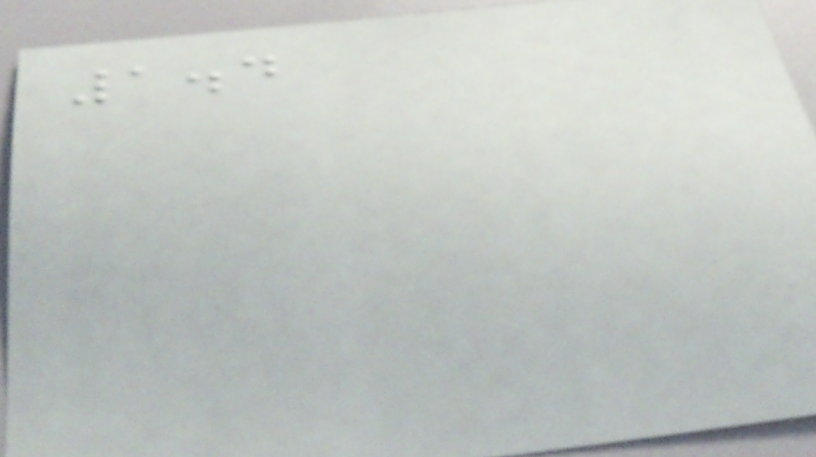1.4
